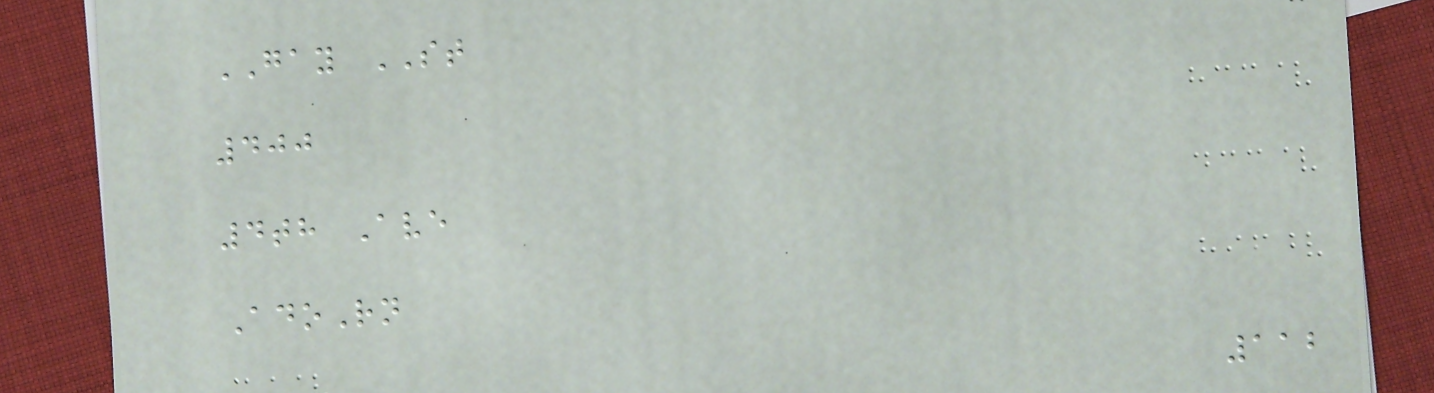GAY ST
400
4th Ave
AdoRn
112
